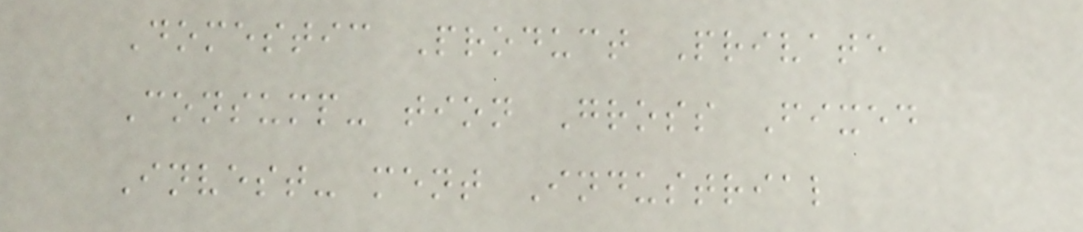Domestic Product Private
Consump- tion Gross Fixed
Invest- ment Industrial
